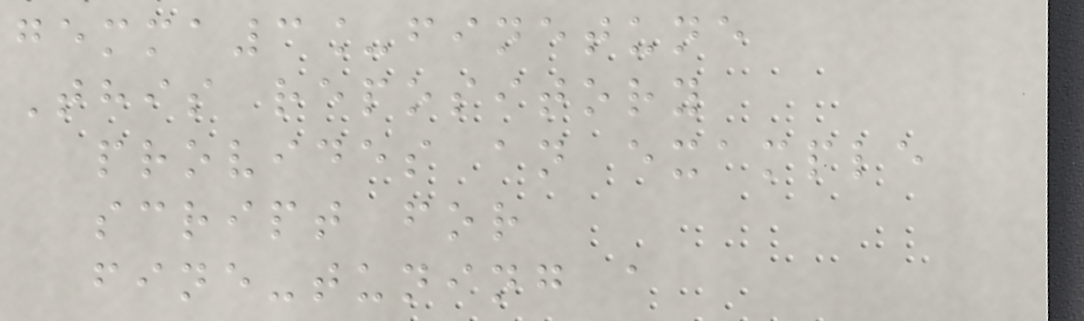gemma3_finetune
This repository
provides an example
script for
fine-tuning a
